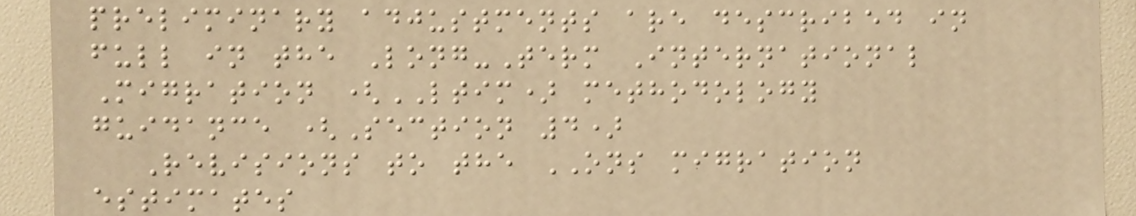preliminary adjustments are described in
full in the Long-Term International
Migration (LTIM) methodology
guidance (Section 4)
Revisions to the ONS migration
estimates
